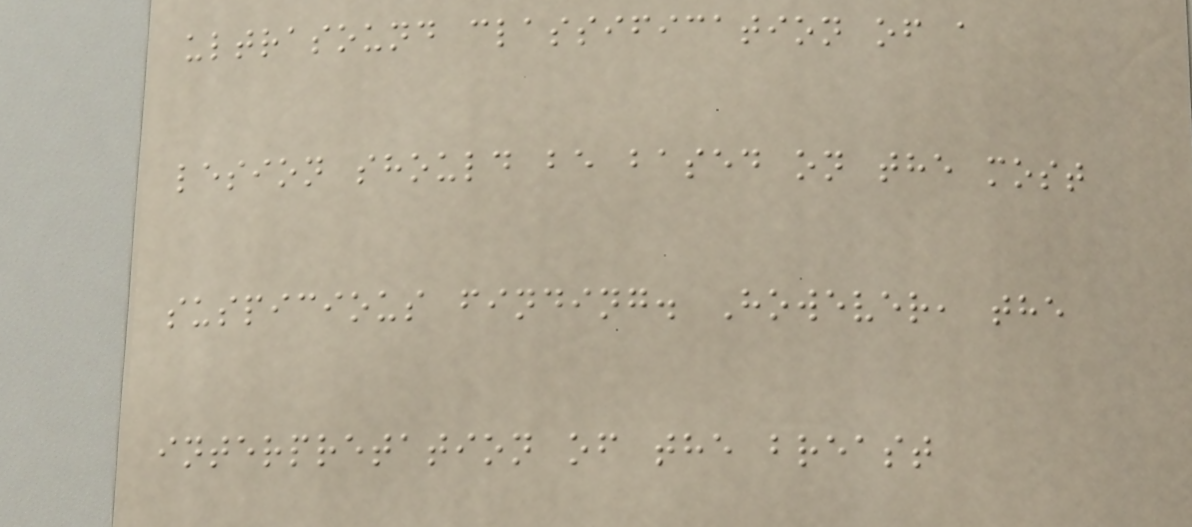ultrasound classification of a
lesion should be based on the most
suspicious finding. However, the
interpretation of the breast
